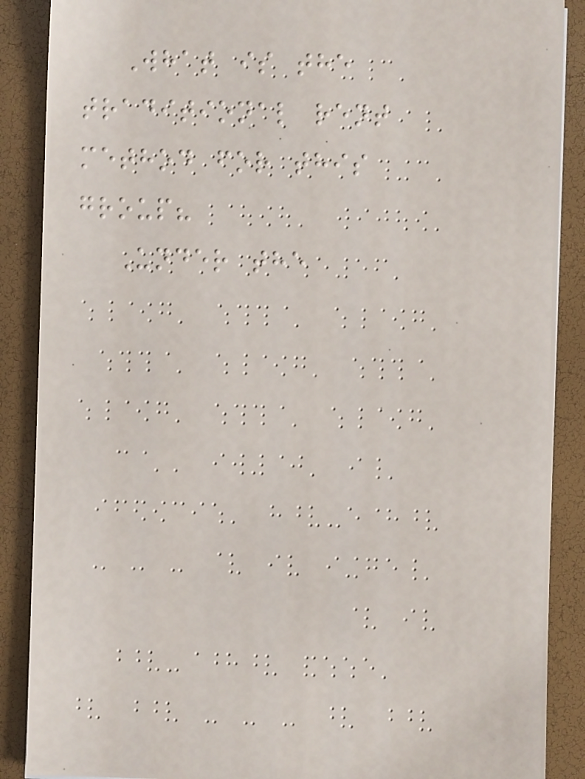What is the
traditional rent
method for this
group?
Under the
